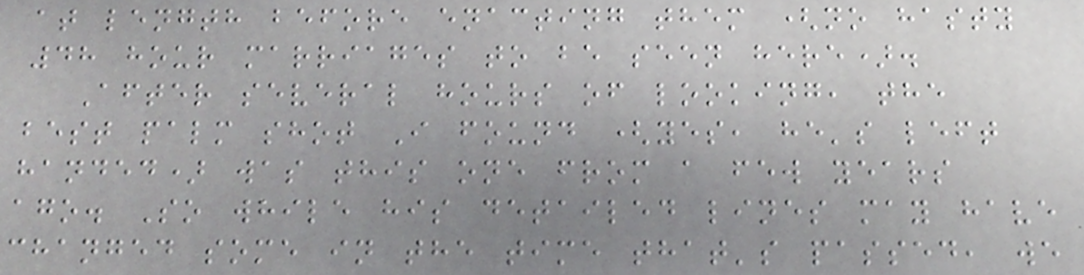at length before enacting them (no hasty
48 hour marriages to be seen here).
After several hours of looking, the
best palm shot I found (yes, he's left
handed) was this one from a few years
ago. So while his detailed lines may have
changed some in the time that's passed, we
